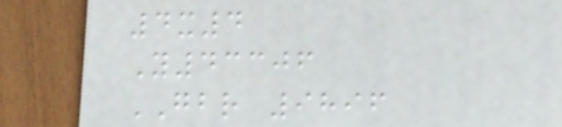4x4
Y43306
GBR 9896
